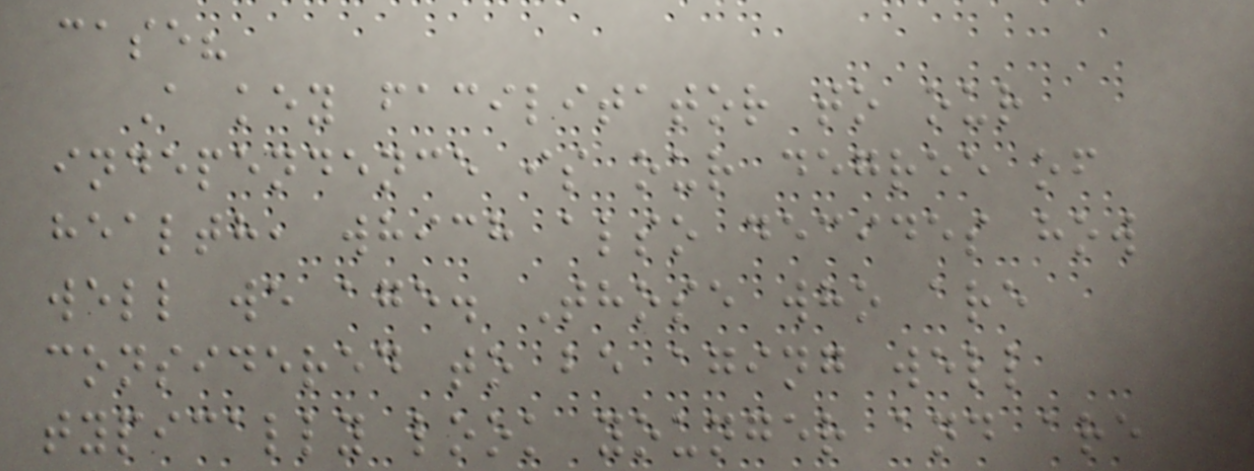case?
A key facilitator to our
independence is our degree of
health, which also decides how
well we age. Those who are
considered to be aging well
typically look younger and are
